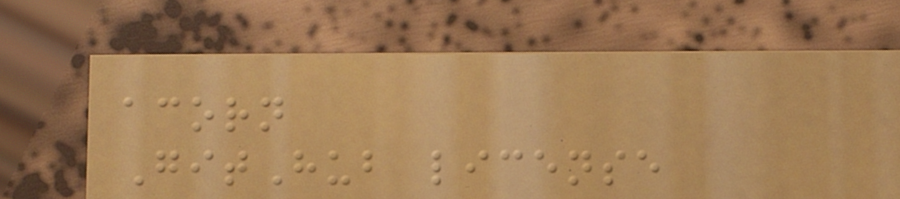acorn
GitHub license
